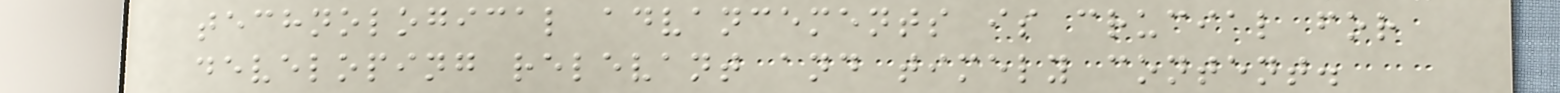technological advancements is crucial for
developing relevant and timely content.
